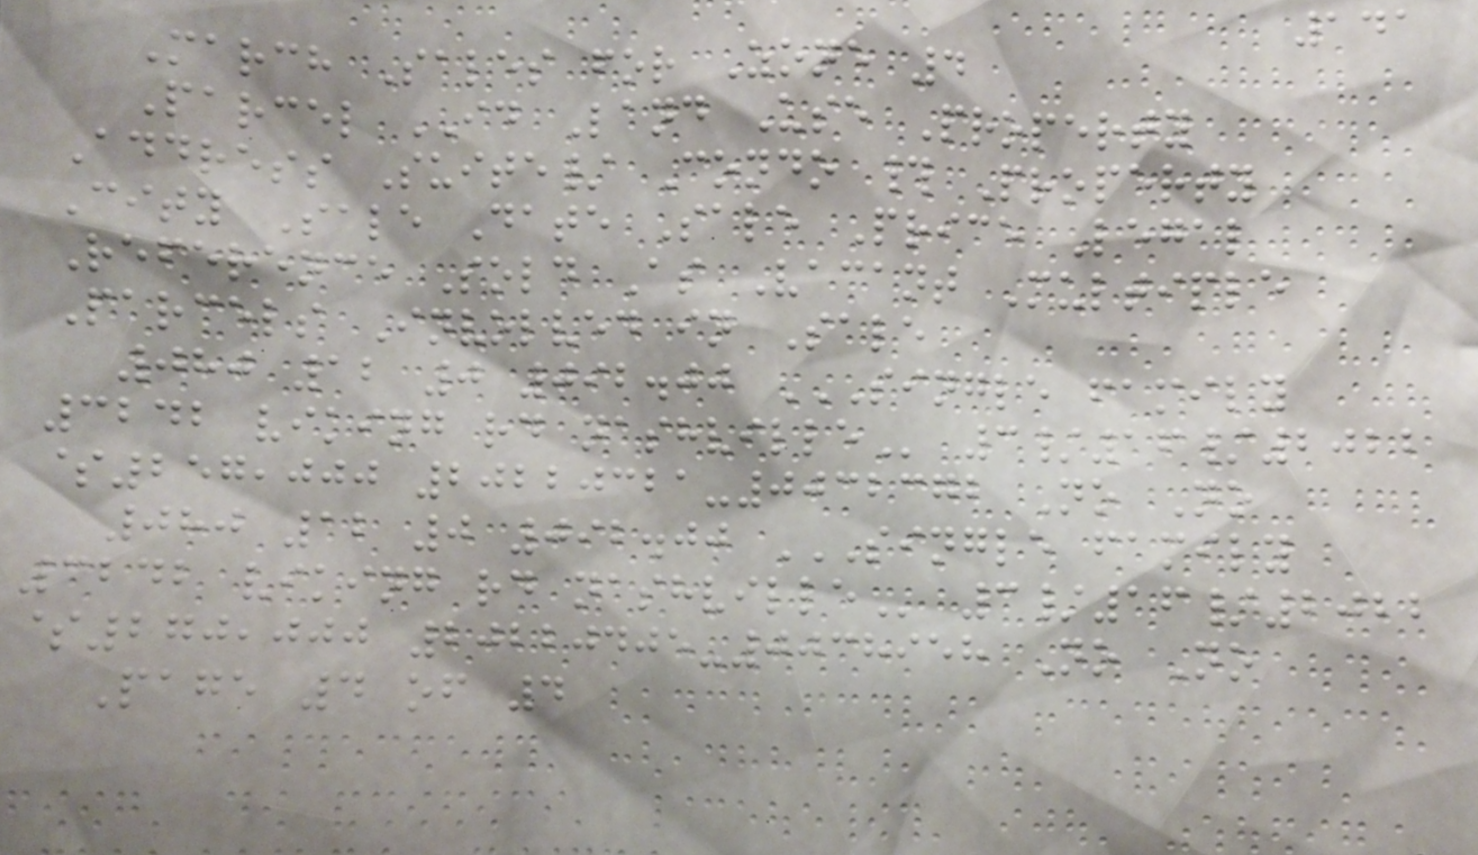141
March Sales for Zone 4
Parcel ID Land Use Property
Address Suite/ Condo # Property
City Sale Date Sale Price Legal
Reference Sold As Vacant Multiple
Parcels Involved in Sale
080 12 0 092.00 SINGLE FAMILY
3242 VIKING RD NASHVILLE 3/16/2022
$257,000 20220321-0032372 No No
080 12 0 092.00 SINGLE FAMILY
3242 VIKING RD NASHVILLE 3/16/2022
$270,000 20220405-0038958 No No
Page 4 of 4
